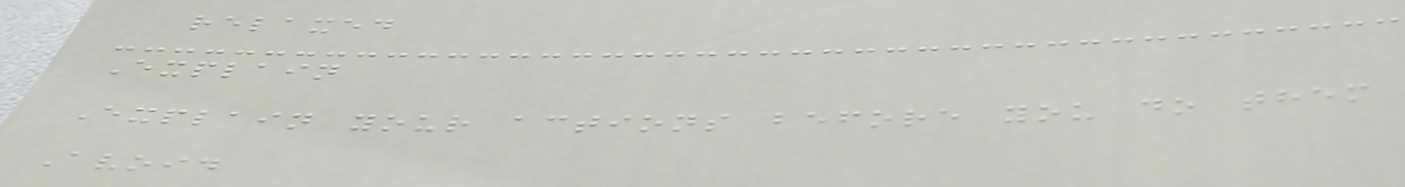relaxed
Explain
Explain your actions before you do them
Avoid
